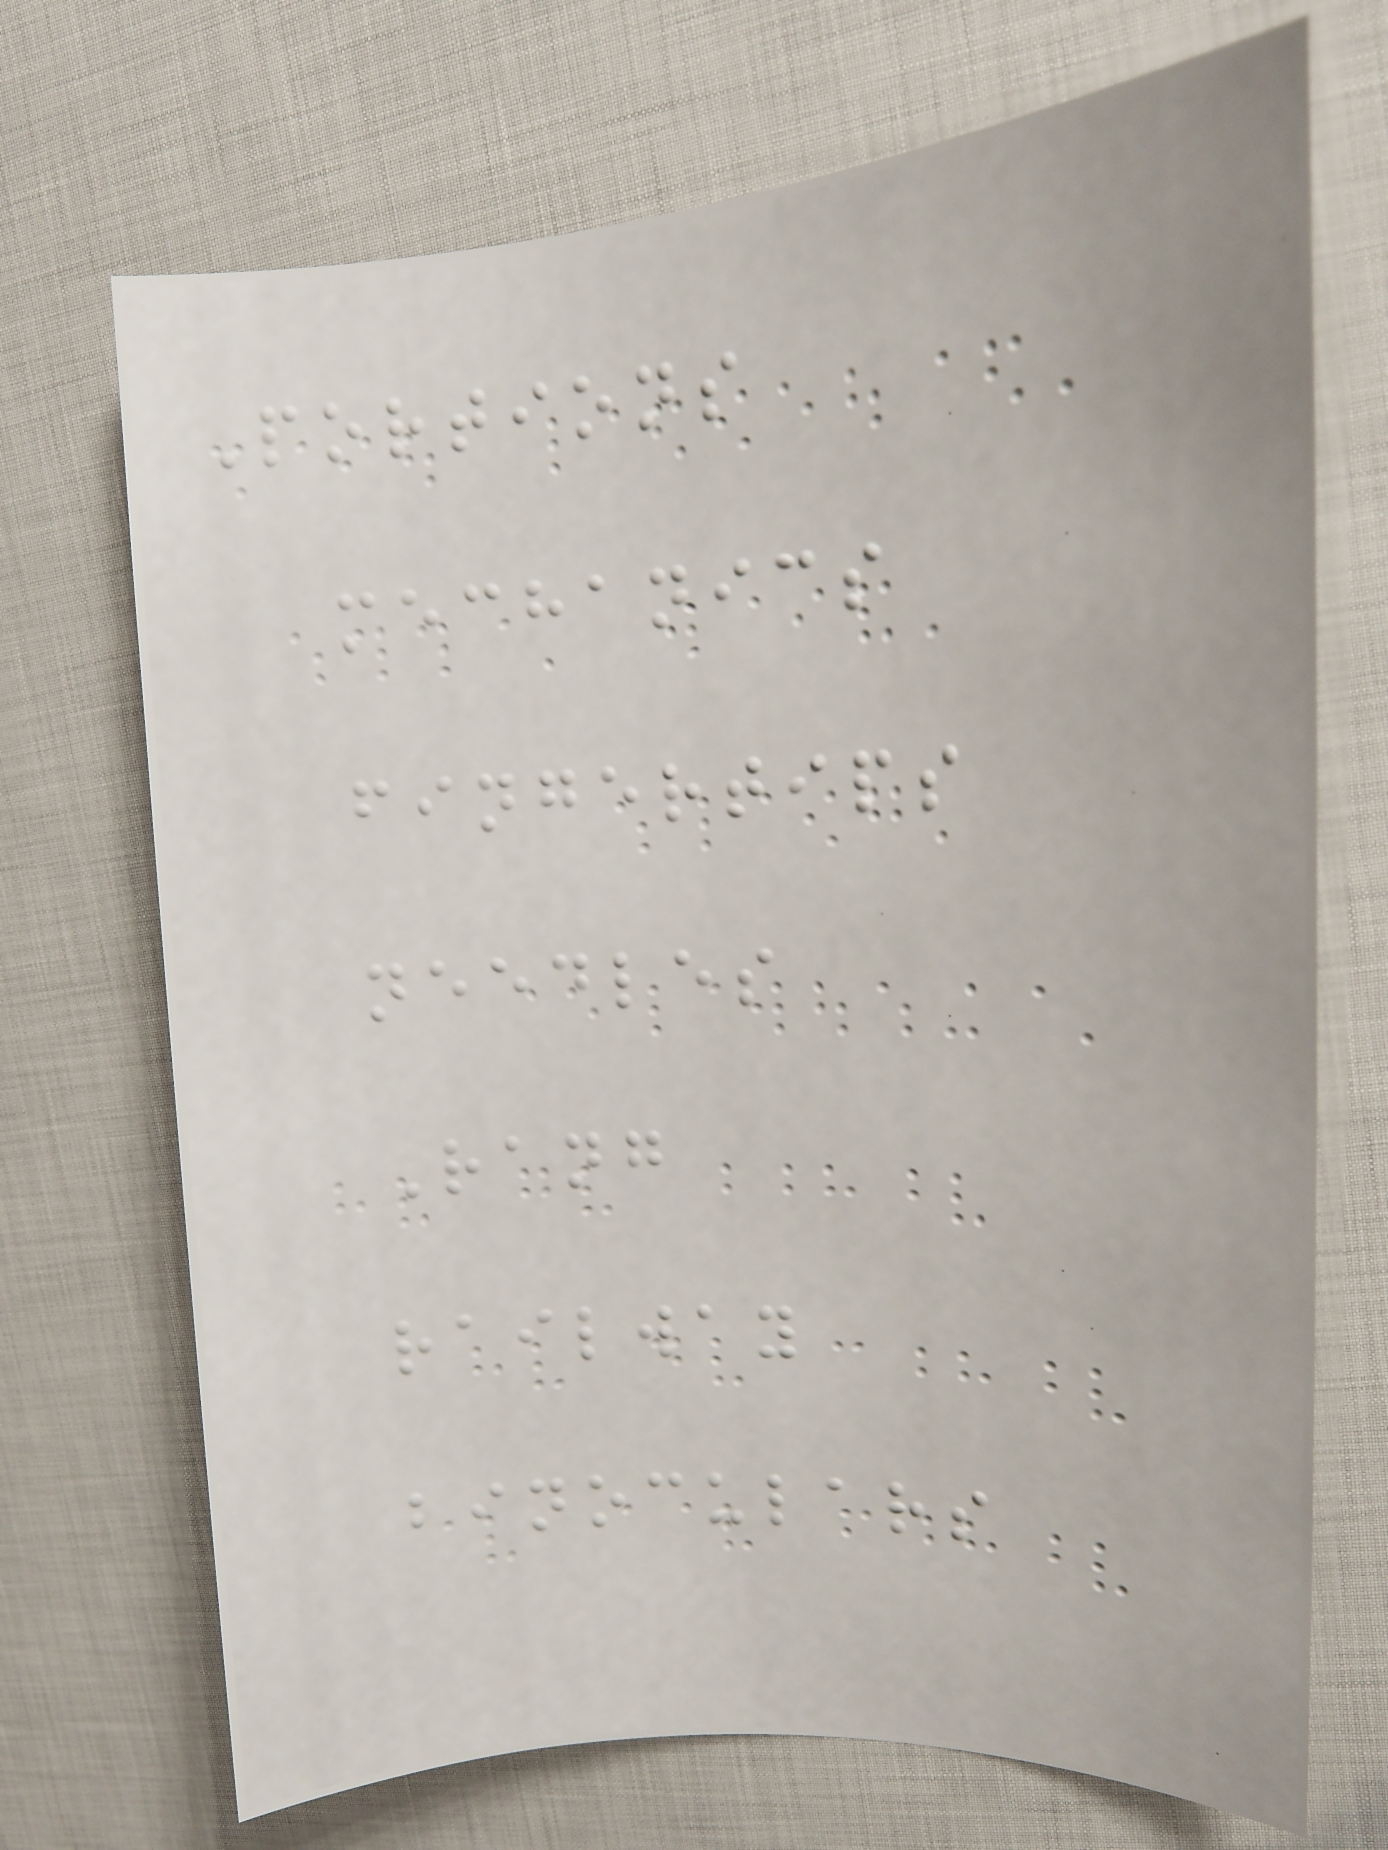Portions
mechanics
fingertips
needles
Rang
railway
binoculars
